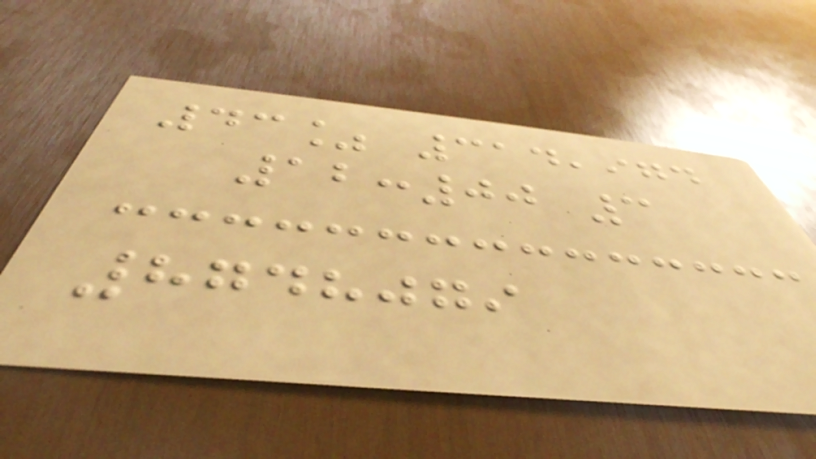43% 314,974
12:00 3
8748079
